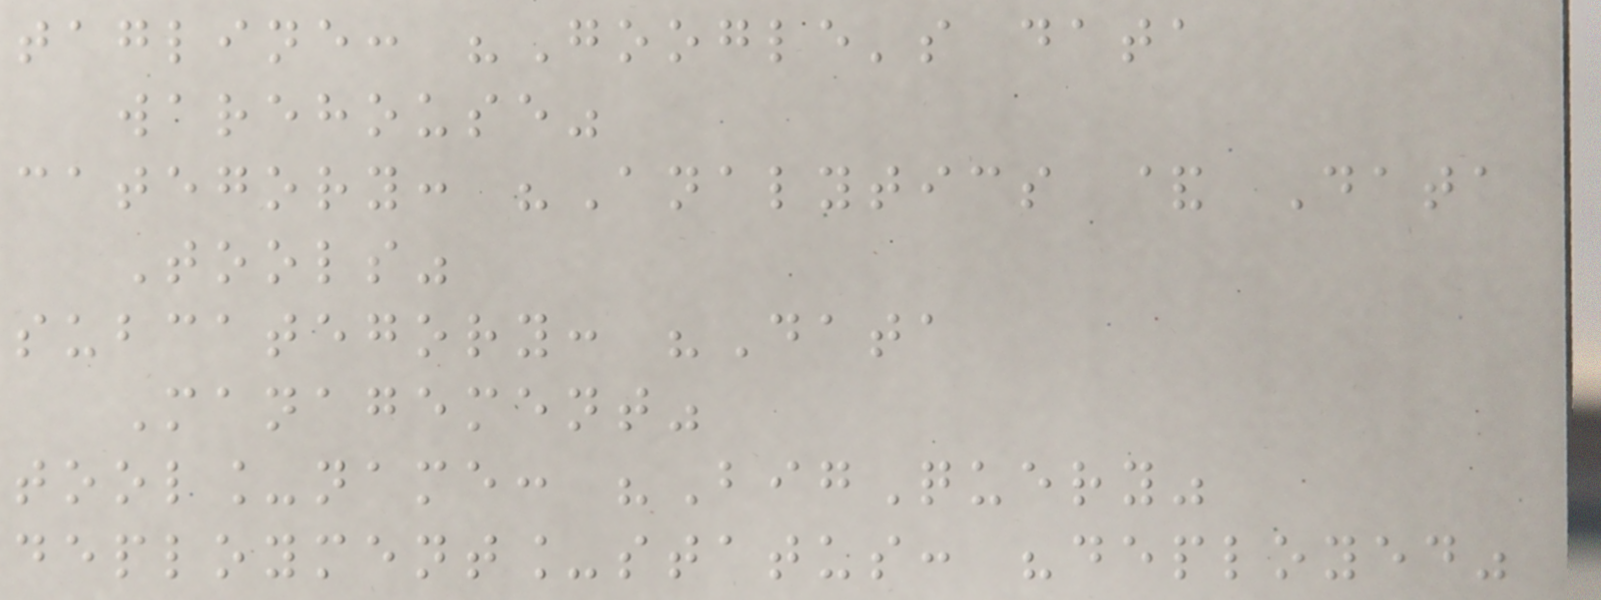tagline: "Google's data
warehouse"
category: "Analytics & Data
Tools"
subcategory: "Data
Management"
tool_name: "BigQuery"
deployment_status: "deployed"
